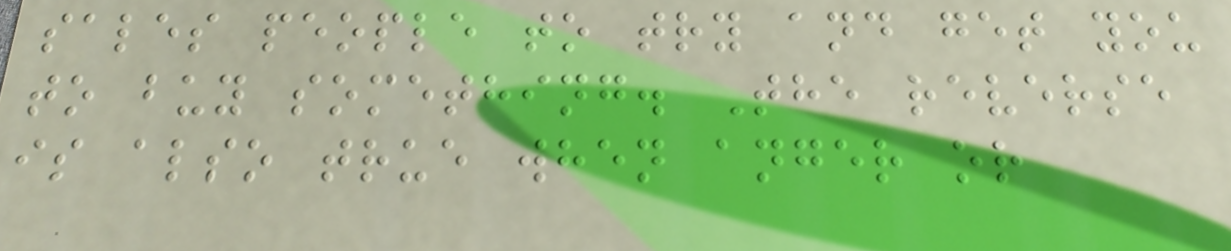sales people to try and get you
to buy something. The reverse
is also true when anger or
